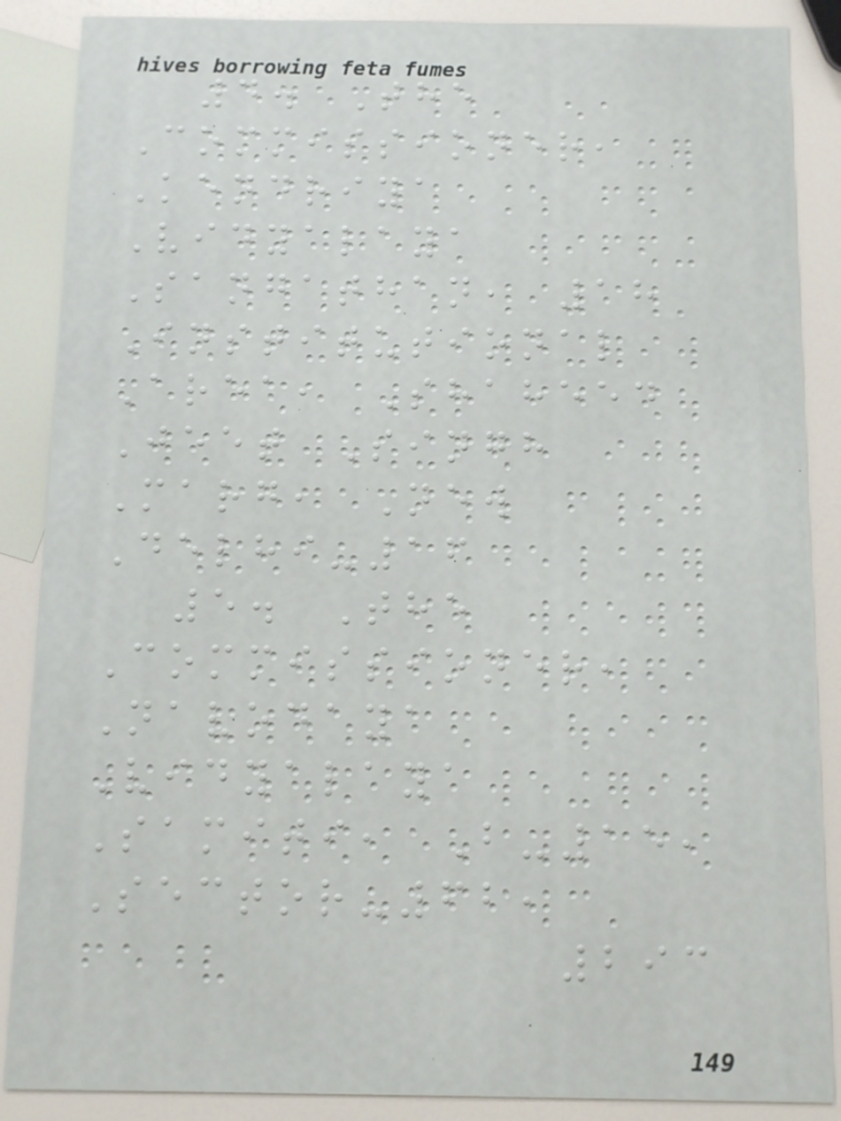4. The
Commissioner,
Kendriya
Vidyalaya
Sangathan, 18
Institutional
Area, Shaheed
Jeet Singh
Marg, New
Delhi-16
5. The
Commissioner,
Navodaya
Vidyalaya
Samiti, B-15,
Sector-62,
293
